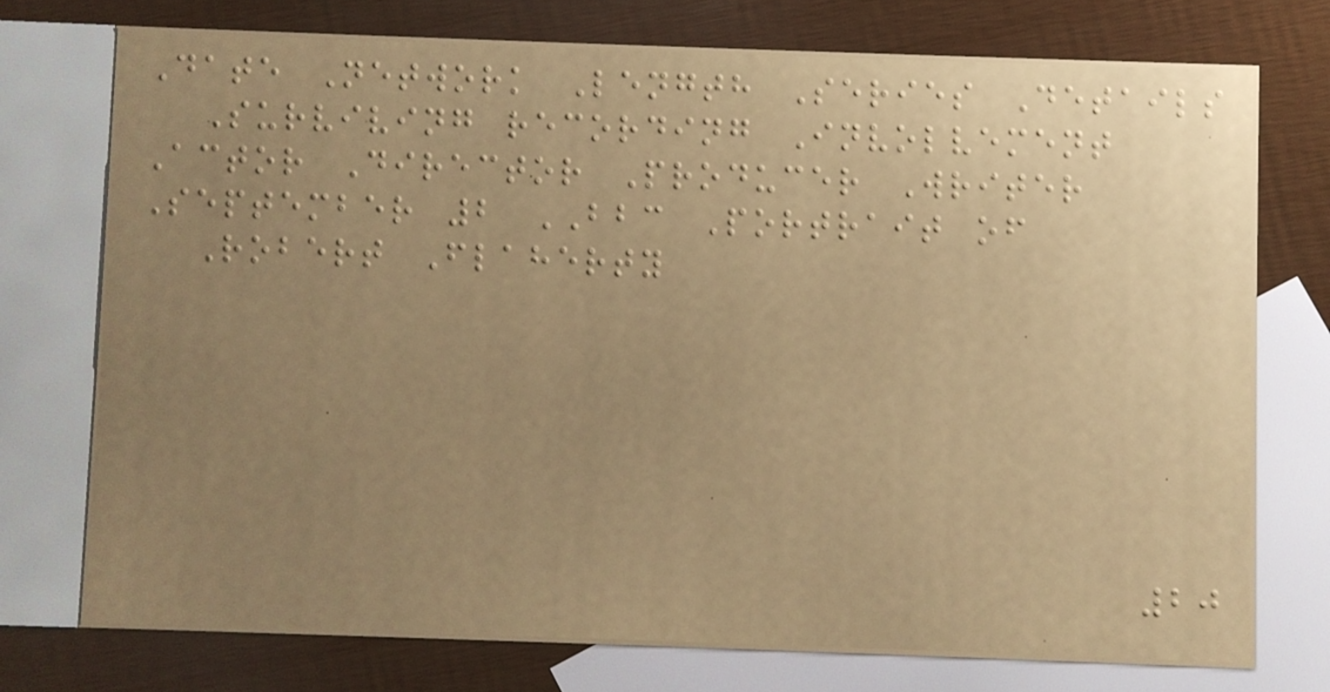Date Network Length Series Details
Surviving recording Involvement
Actor Director Producer Writer
September 2 BBC Portrait of
Robert Flaherty
20
